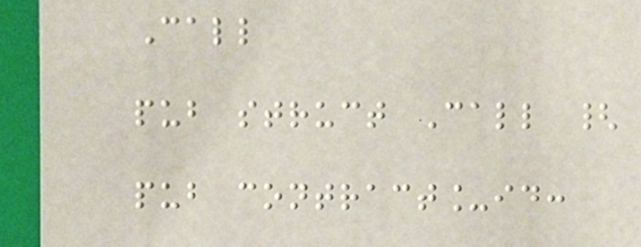Call
pub struct Call {
pub contract_id:
